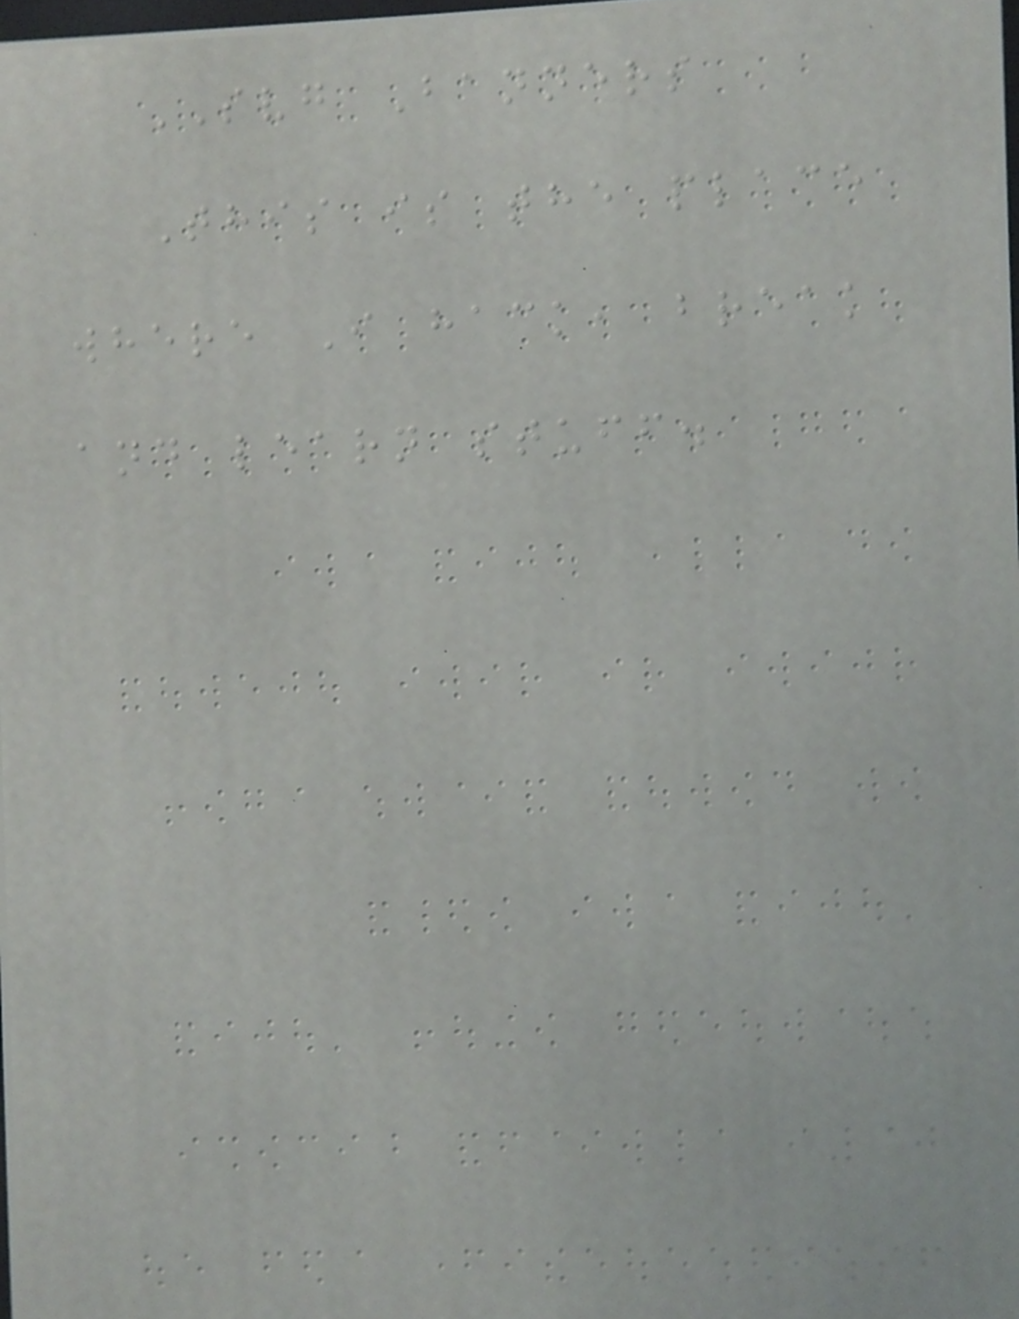SVG Banners
This is the place
where I hack, break
and learn stuff.
